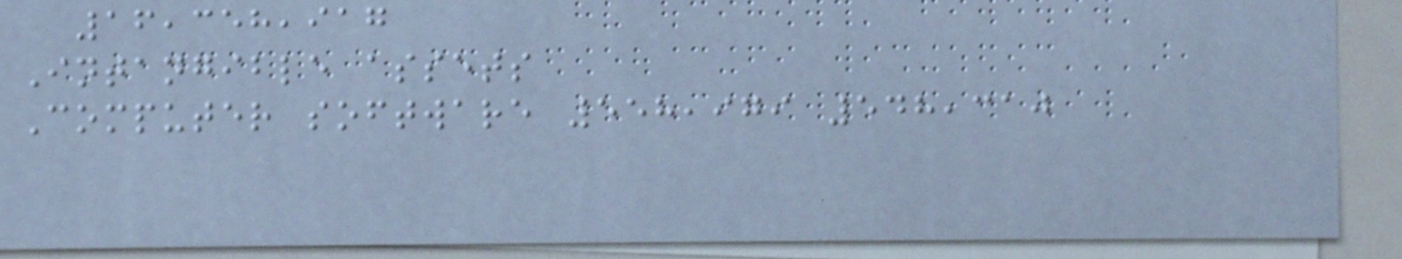16,358,917
Intangible assets
Computer software 558,979 548,310
